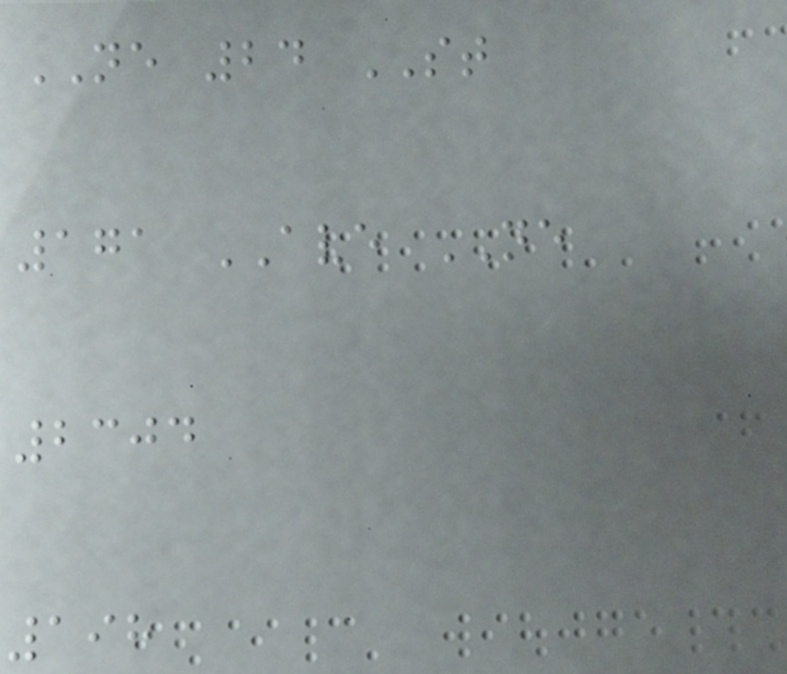NE 24 ST
171 AVE NE
2304
198
